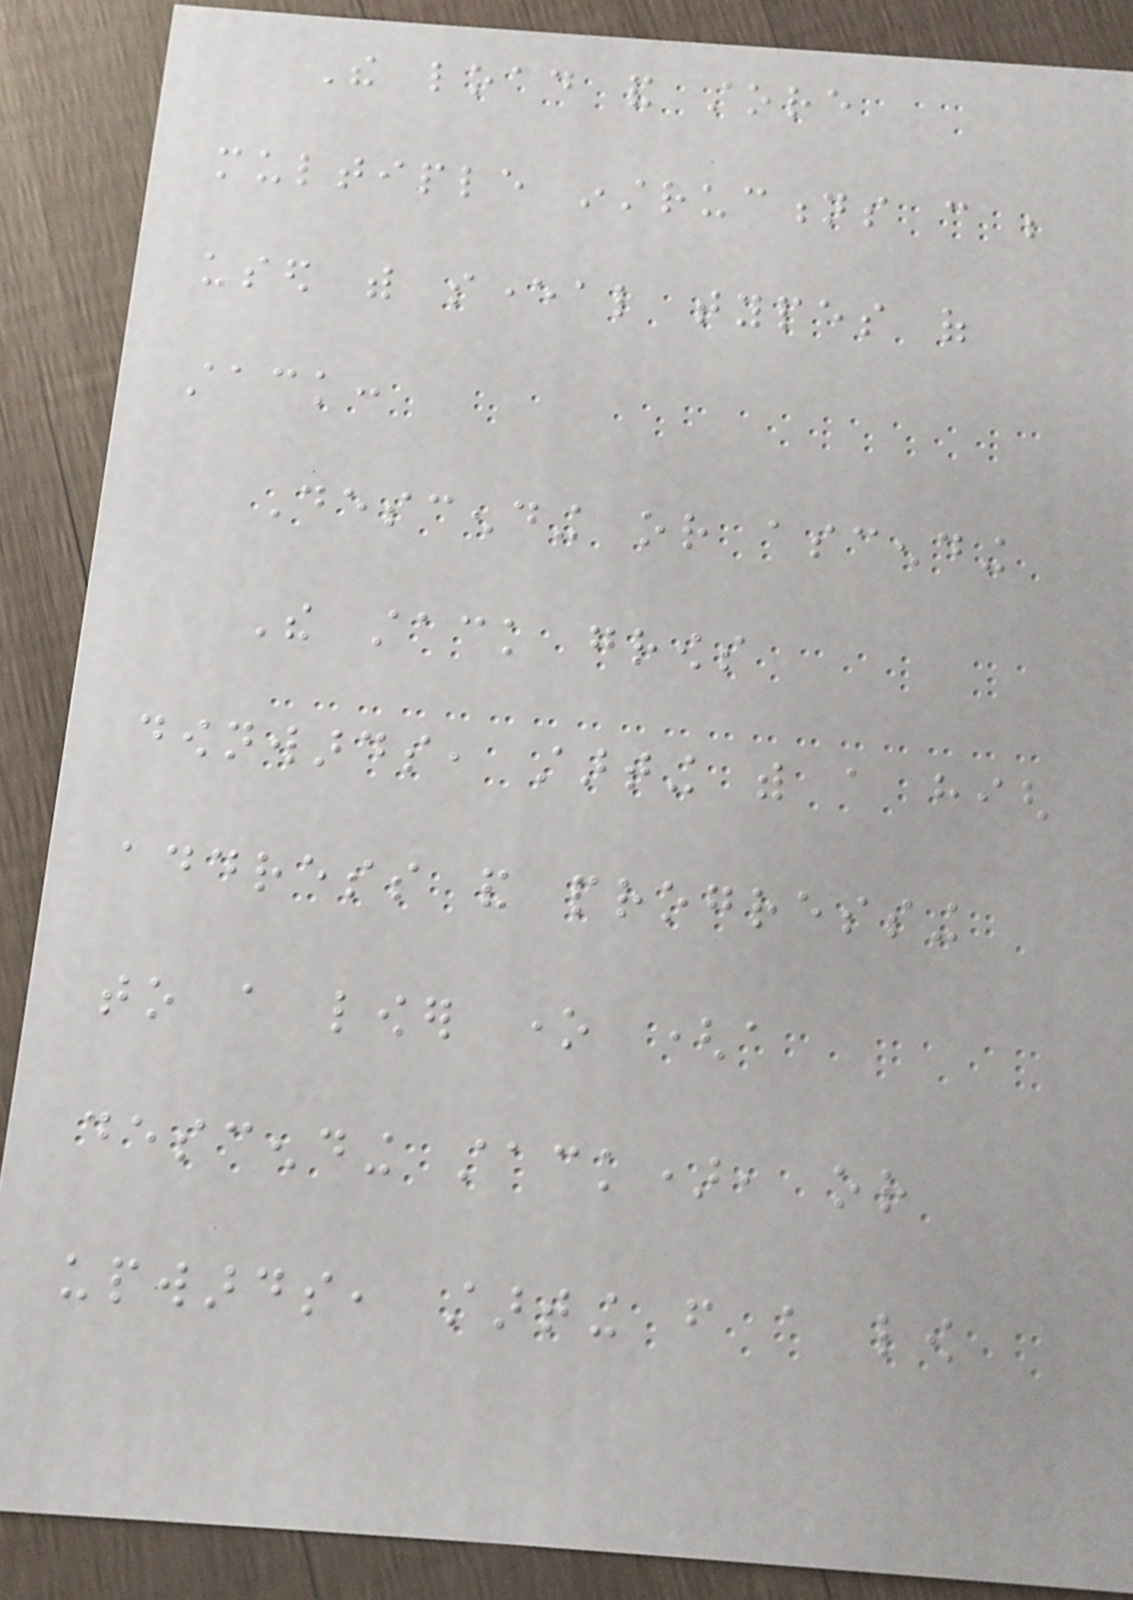The load and store
multiple instructions can be
used with several types of
stack:
Descending or ascending
The stack grows
downwards, starting with a high
address and progressing
to a lower one (a
descending stack), or
upwards, starting from a low
